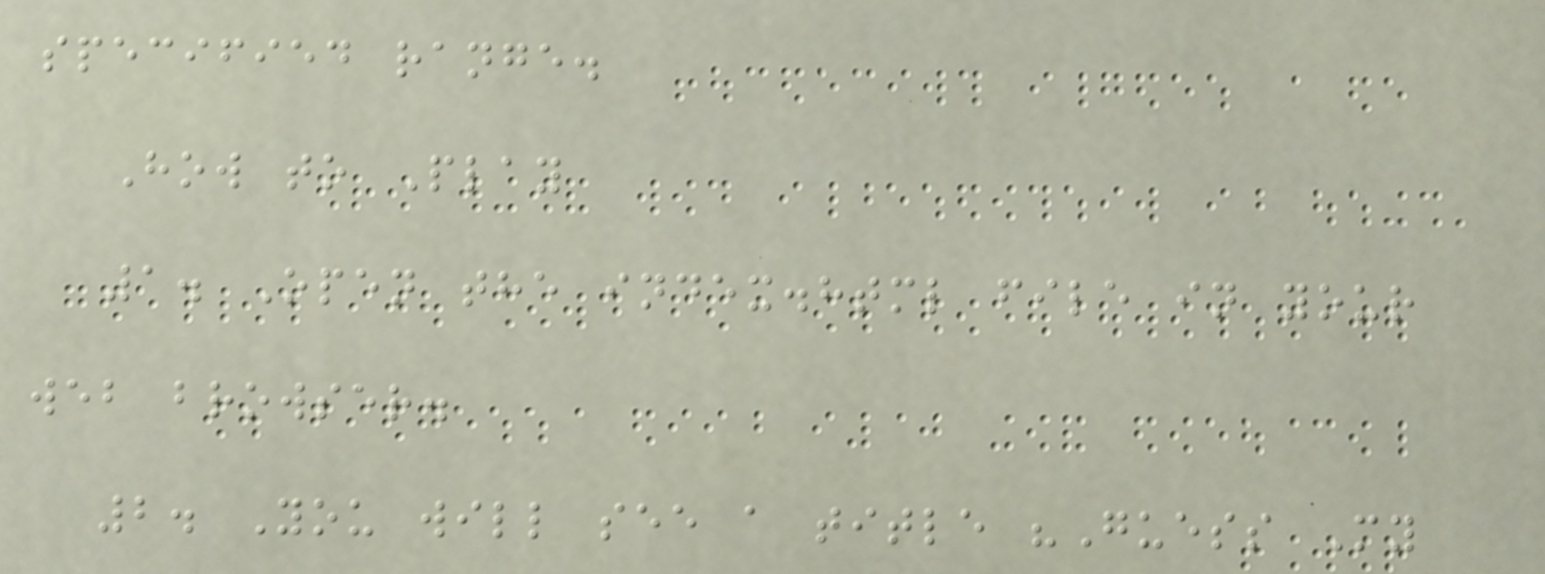specified range.
How to Play
1. Open the index.html file in your
web browser.
2. You will see a title "Guess My
